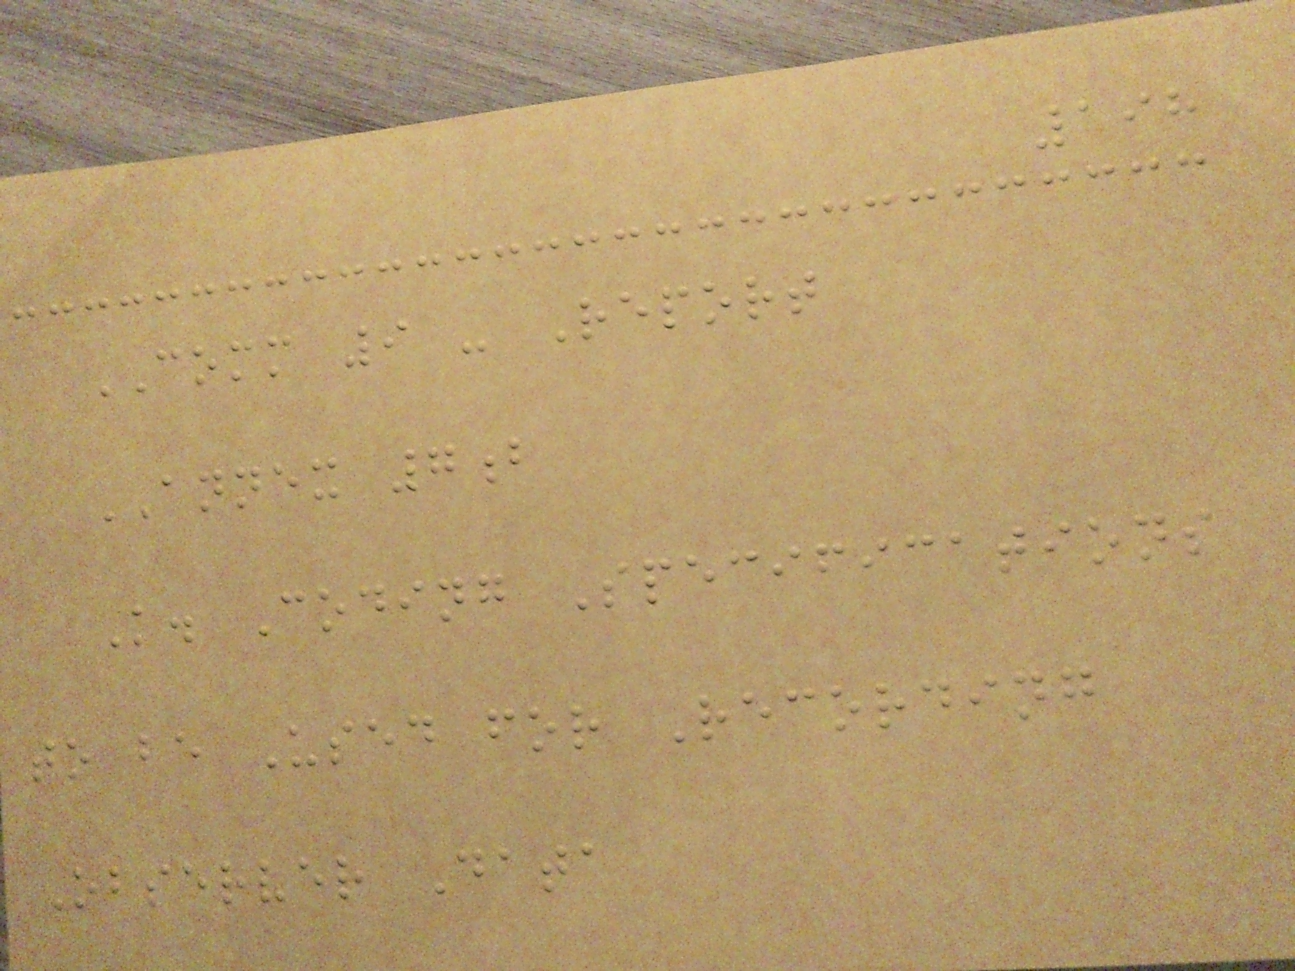198
COMM 9 - Report
ANNEX 7b
K. Coding Specifications
to be Used for Recording
Observer Data
